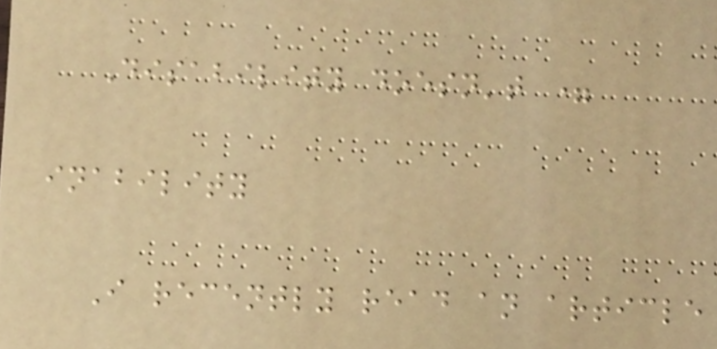Disability doesn't =
inability
I recently read an article
